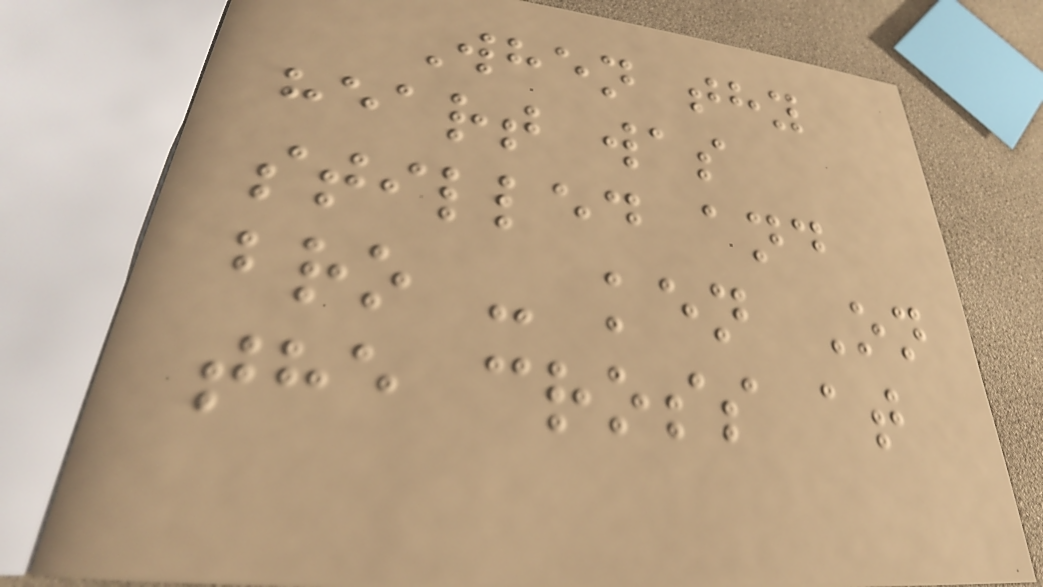When thy
heart was
stilled and
bro - ken On
the cross at
